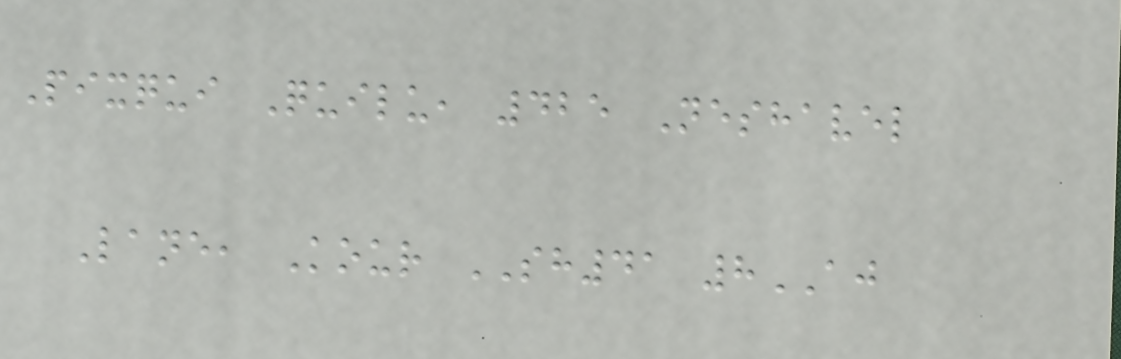Pixqui Quilu, 425 Neshavel
Lane, Kour SH41 8AJ
